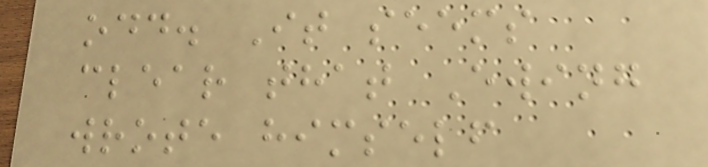odd. It seems
clear that Ewing
wrote himself
